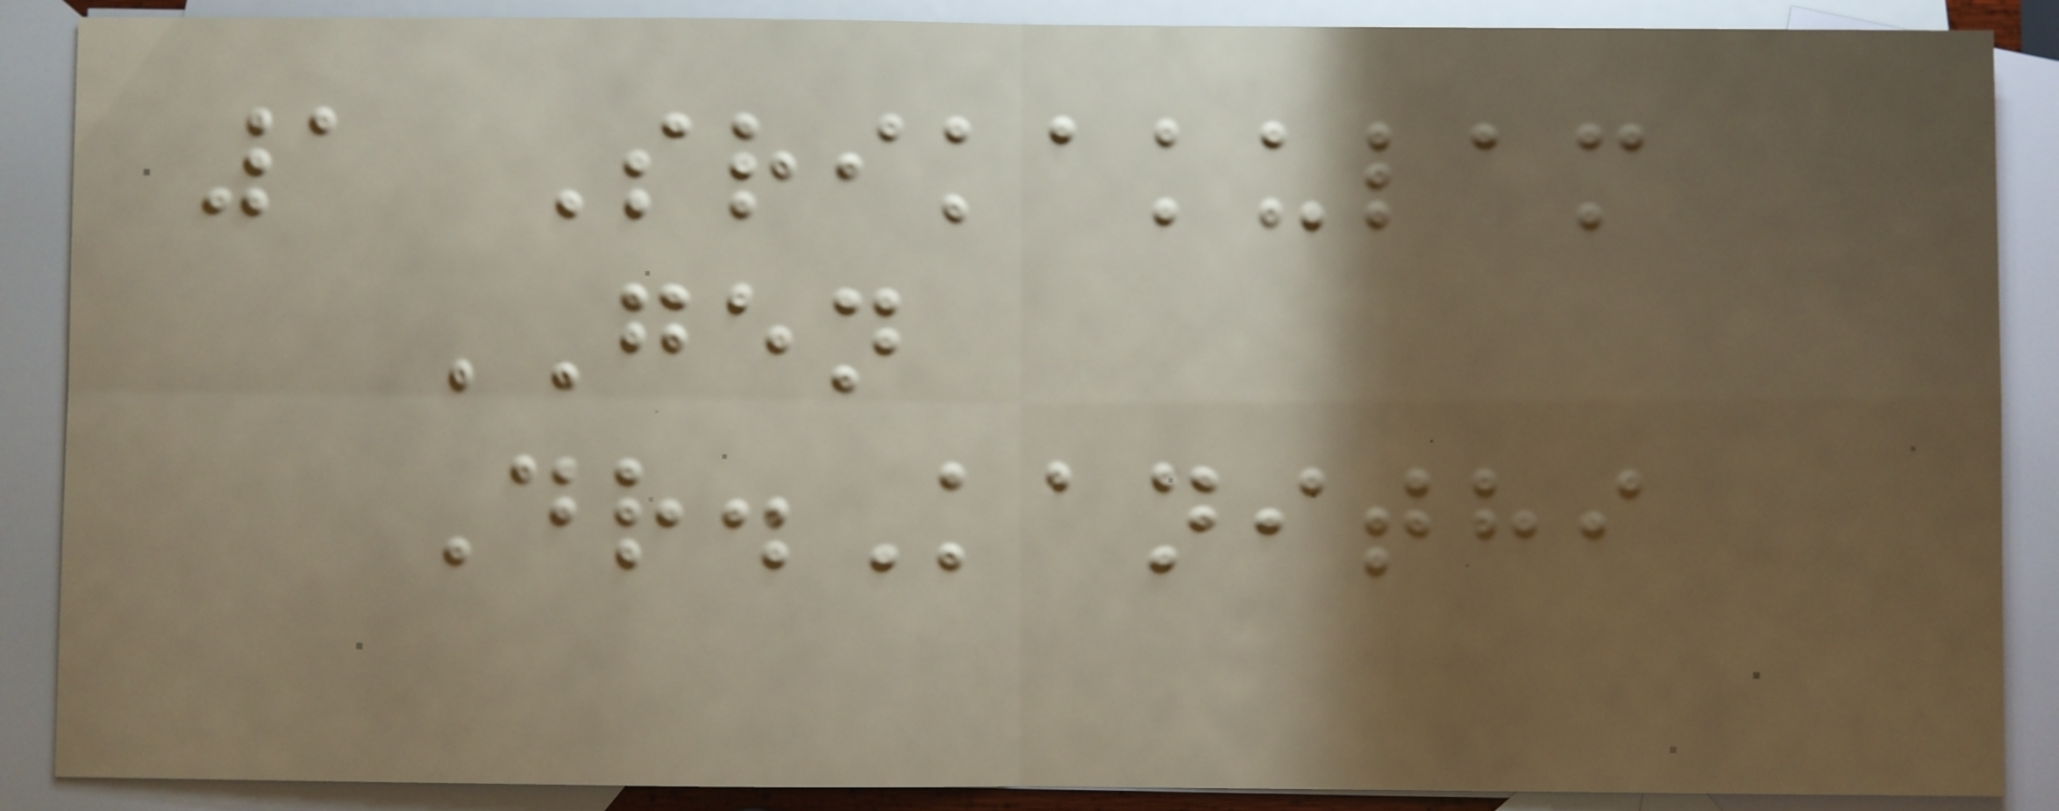1 Srikakulam
GEN
Dr.Kanithi
